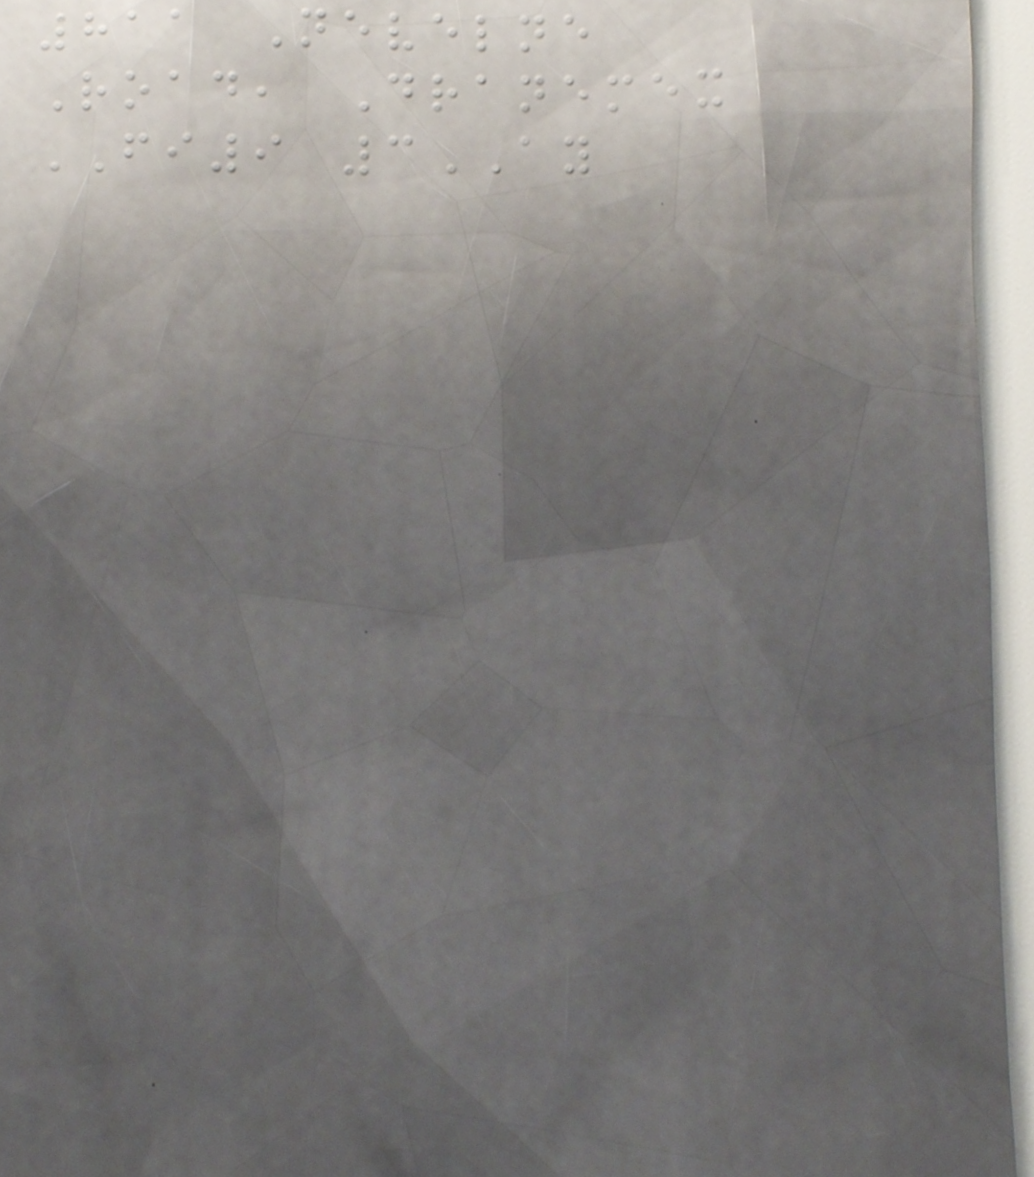811 Nevelne
Road, Dranemex
FI9 3AY
